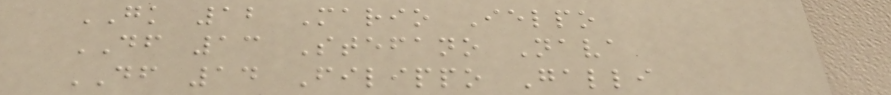GK 12 Mario Ielpo
DF 13 Stefano Nava
DF 14 Filippo Galli
